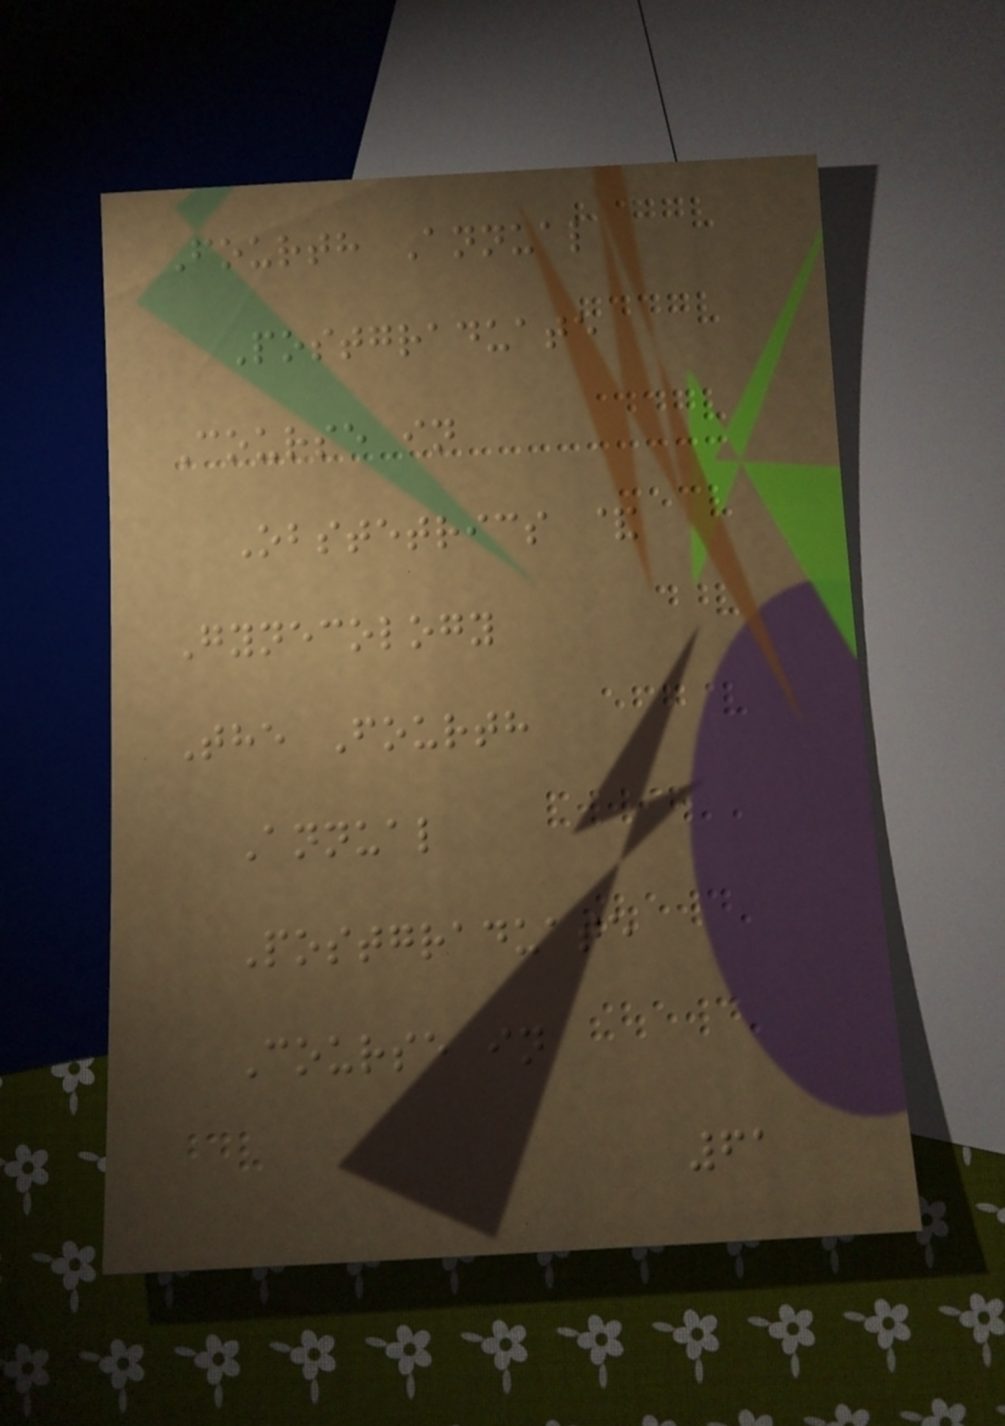Fourth Annual
Postgraduate
Course in
Obstetrics &
Gynecology
The Fourth
Annual
Postgraduate
Course in
61
